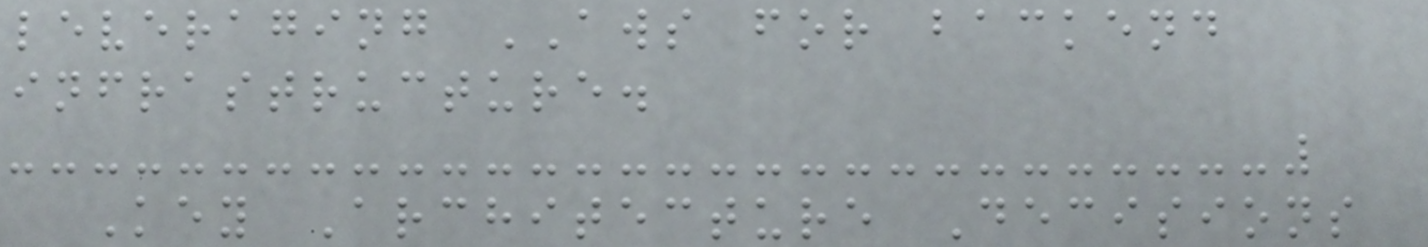leveraging AWS for backend
infrastructure.
Key Architecture Decisions
